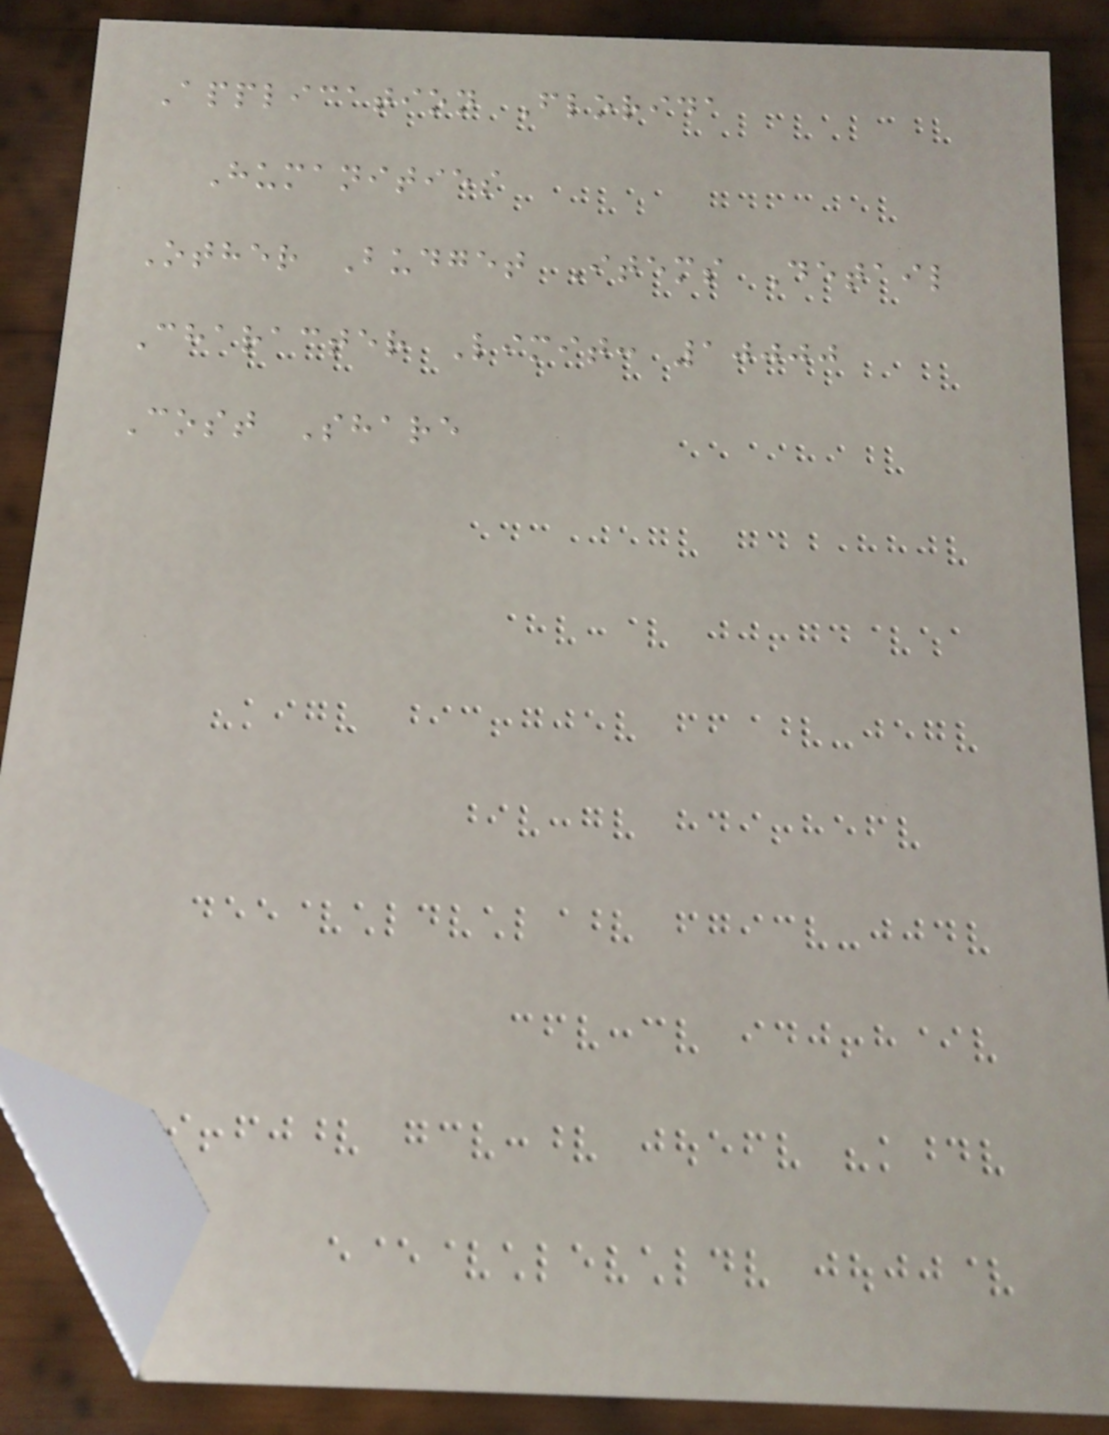Application Florida
Humanities
Other Budget Items Detail
Character Limit: 10000
Cost Share
